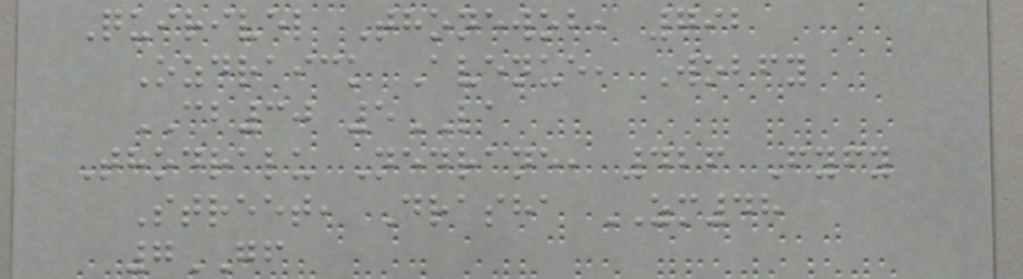Quirivel Thonewob, 792
Ozdraick Avenue, Wobfy
CB30 5LA
Thodralu Nedrane, 426 Fyfy
Street, Drasha ZM48
7GF
